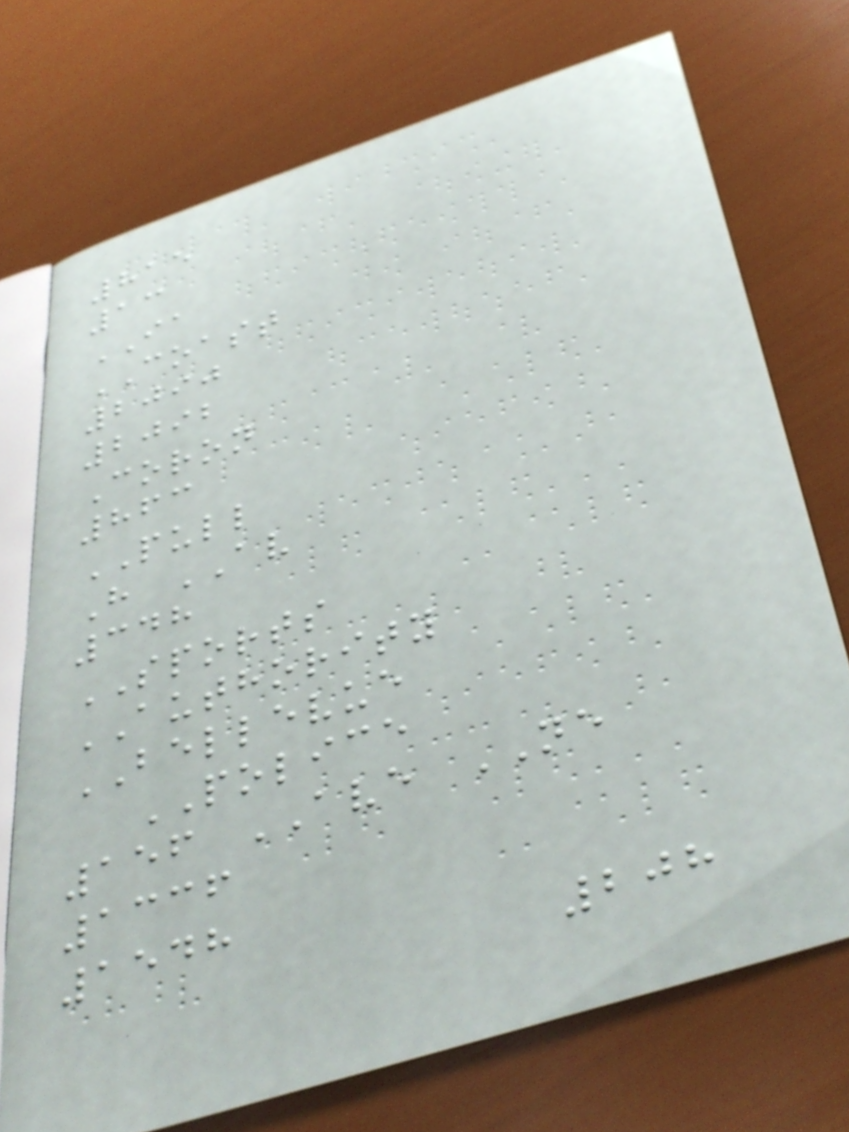815
13
IA
COAST
2090
2092
Coron
863
PULL
H AV
348
SPORTS
AUTHORITY
BELLEVUE
POLICE
156 AVE NE
1336
1548
208
